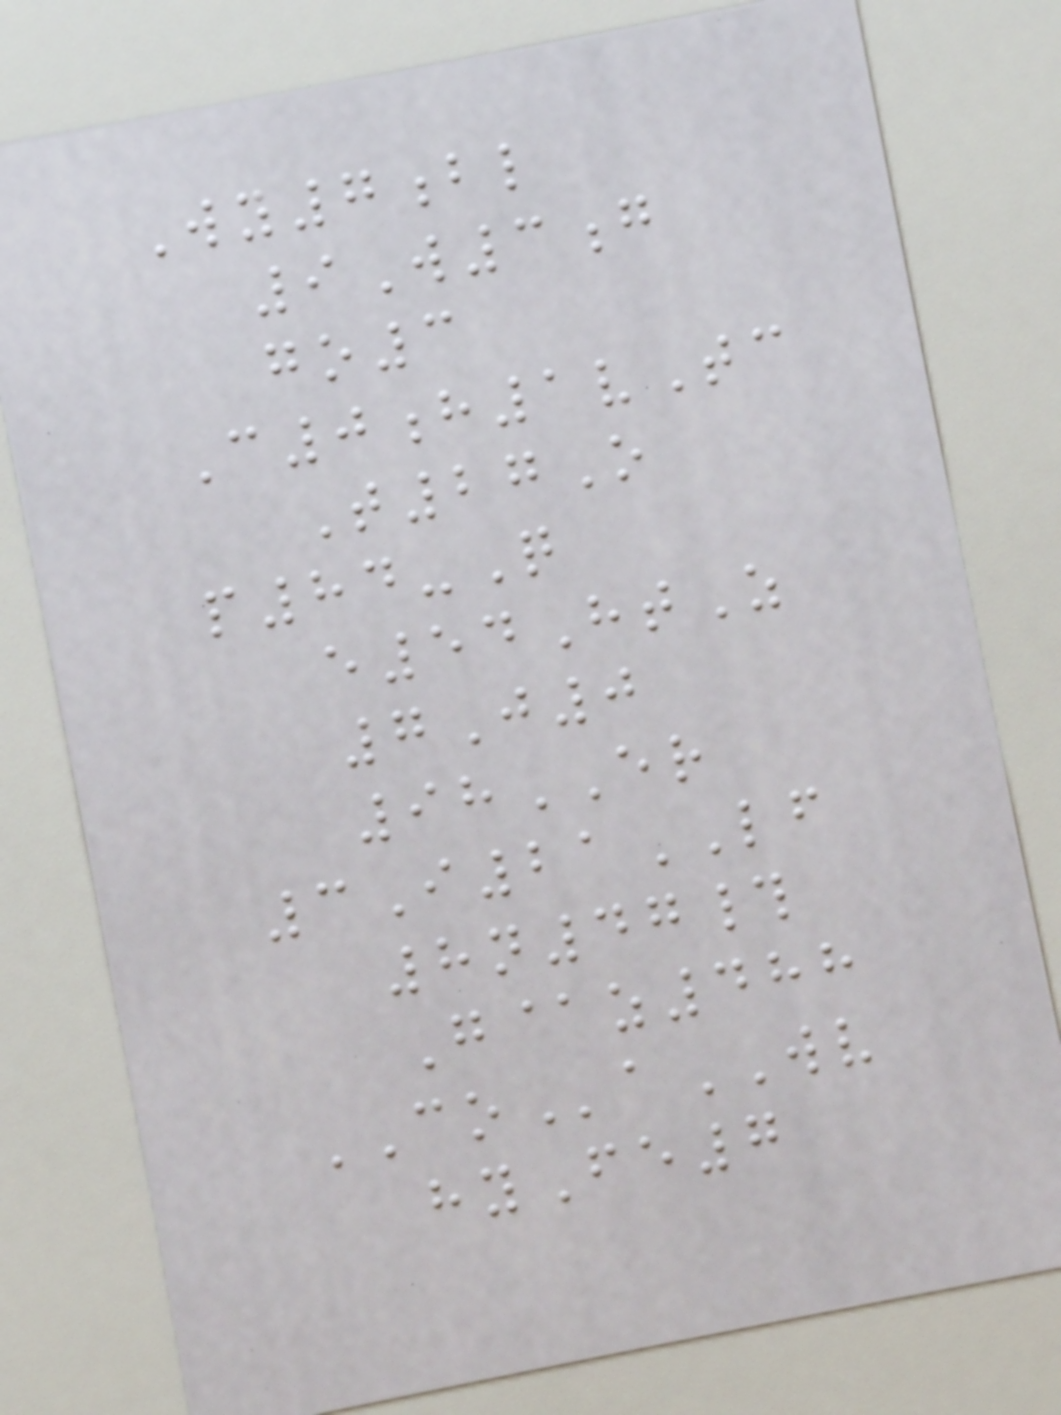Wy7bl
9W3g
go3
C0h1vTc
T27O
p84-Q
e54HtZ
7J0
98ER
3I21LF
8n47#
G@z488
COaWV
hyFe7
